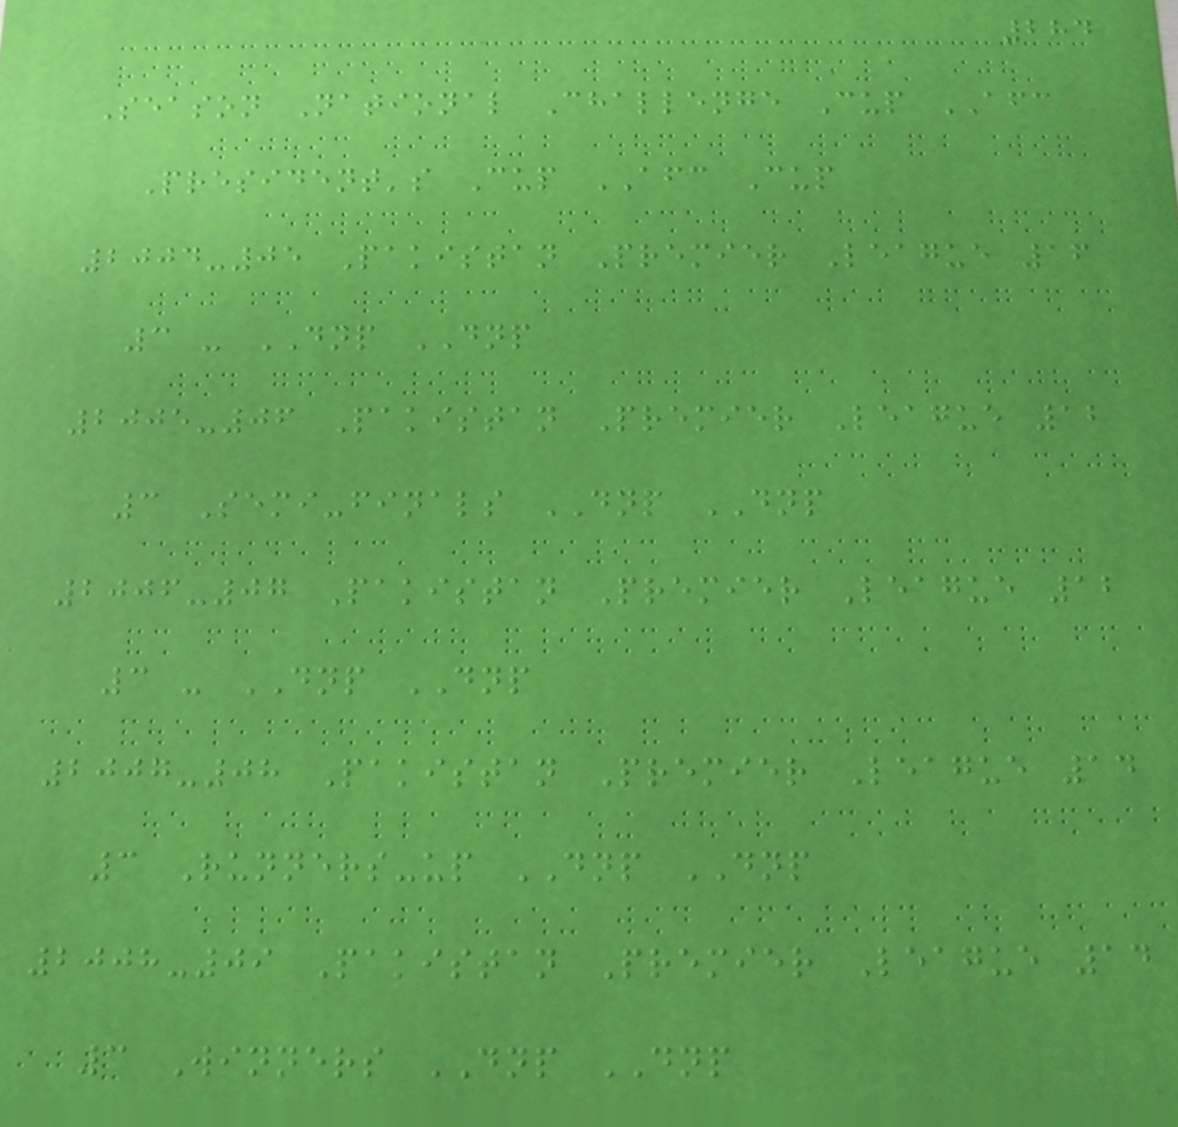284
Season National Challenge Cup AFC
President's Cup AFC Cup
2004-05 Pakistan Premier League 16
3 - DNP DNP
2005-06 Pakistan Premier League 12
3 Semi-finals DNP DNP
2006-07 Pakistan Premier League 12
3 - DNP DNP
2007-08 Pakistan Premier League 14
3 Runners-up DNP DNP
2008-09 Pakistan Premier League 14
3 Winners DNP DNP
